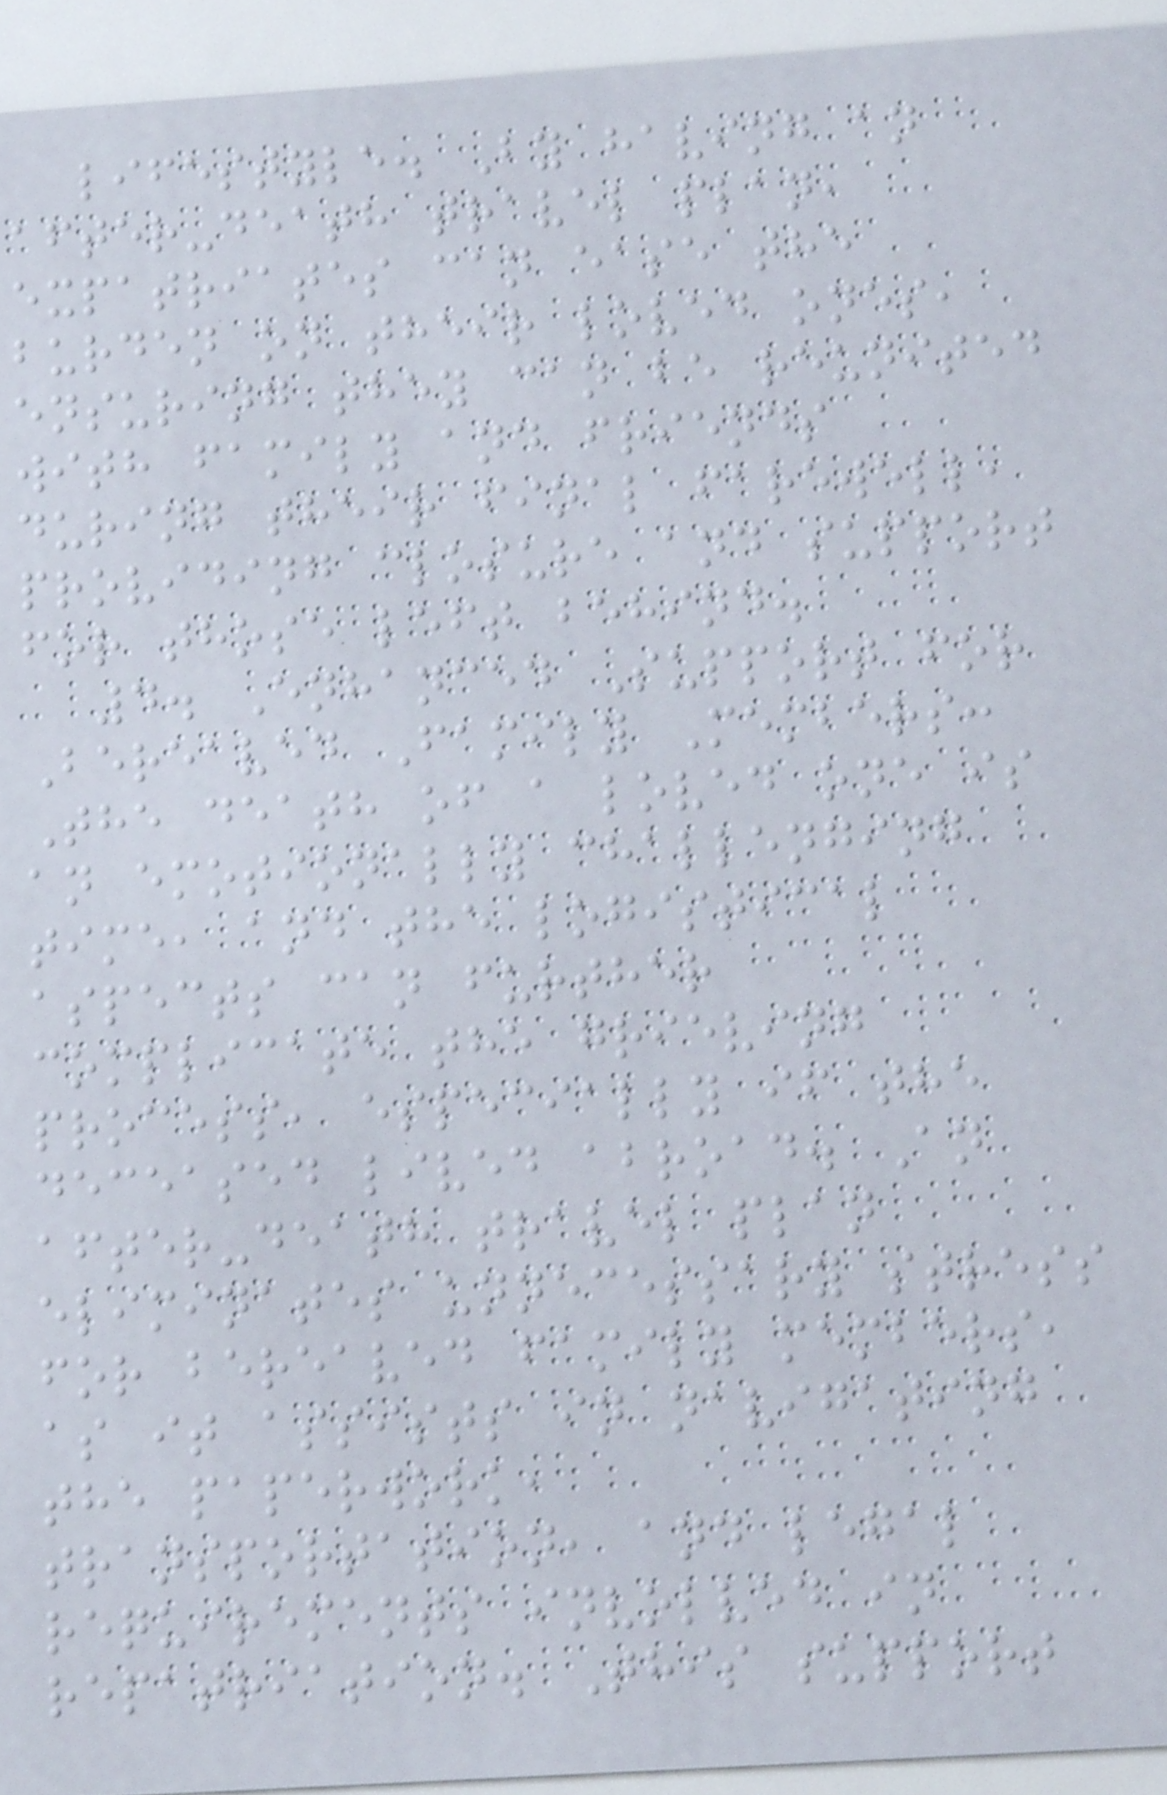lifestyle. By having an
after-death travel plan,
expatriates can ease the
burden on their loved ones,
ensuring they can be reunited
with family and friends
during their final farewell,
providing closure and support
for those left behind.
4. Enhanced Support for
Bereaved Family Members:
The death of a loved one is
an emotionally challenging
time, and the logistical
aspects can further
complicate the grieving
process, especially if the
deceased lived abroad. An
after-death travel plan
eliminates unnecessary stress
for bereaved family members,
as it assists in navigating
the paperwork,
transportation, and legal
requirements involved in
repatriation. This support
